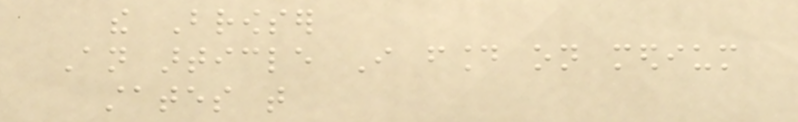the Browser
An article I found on medium
states that
